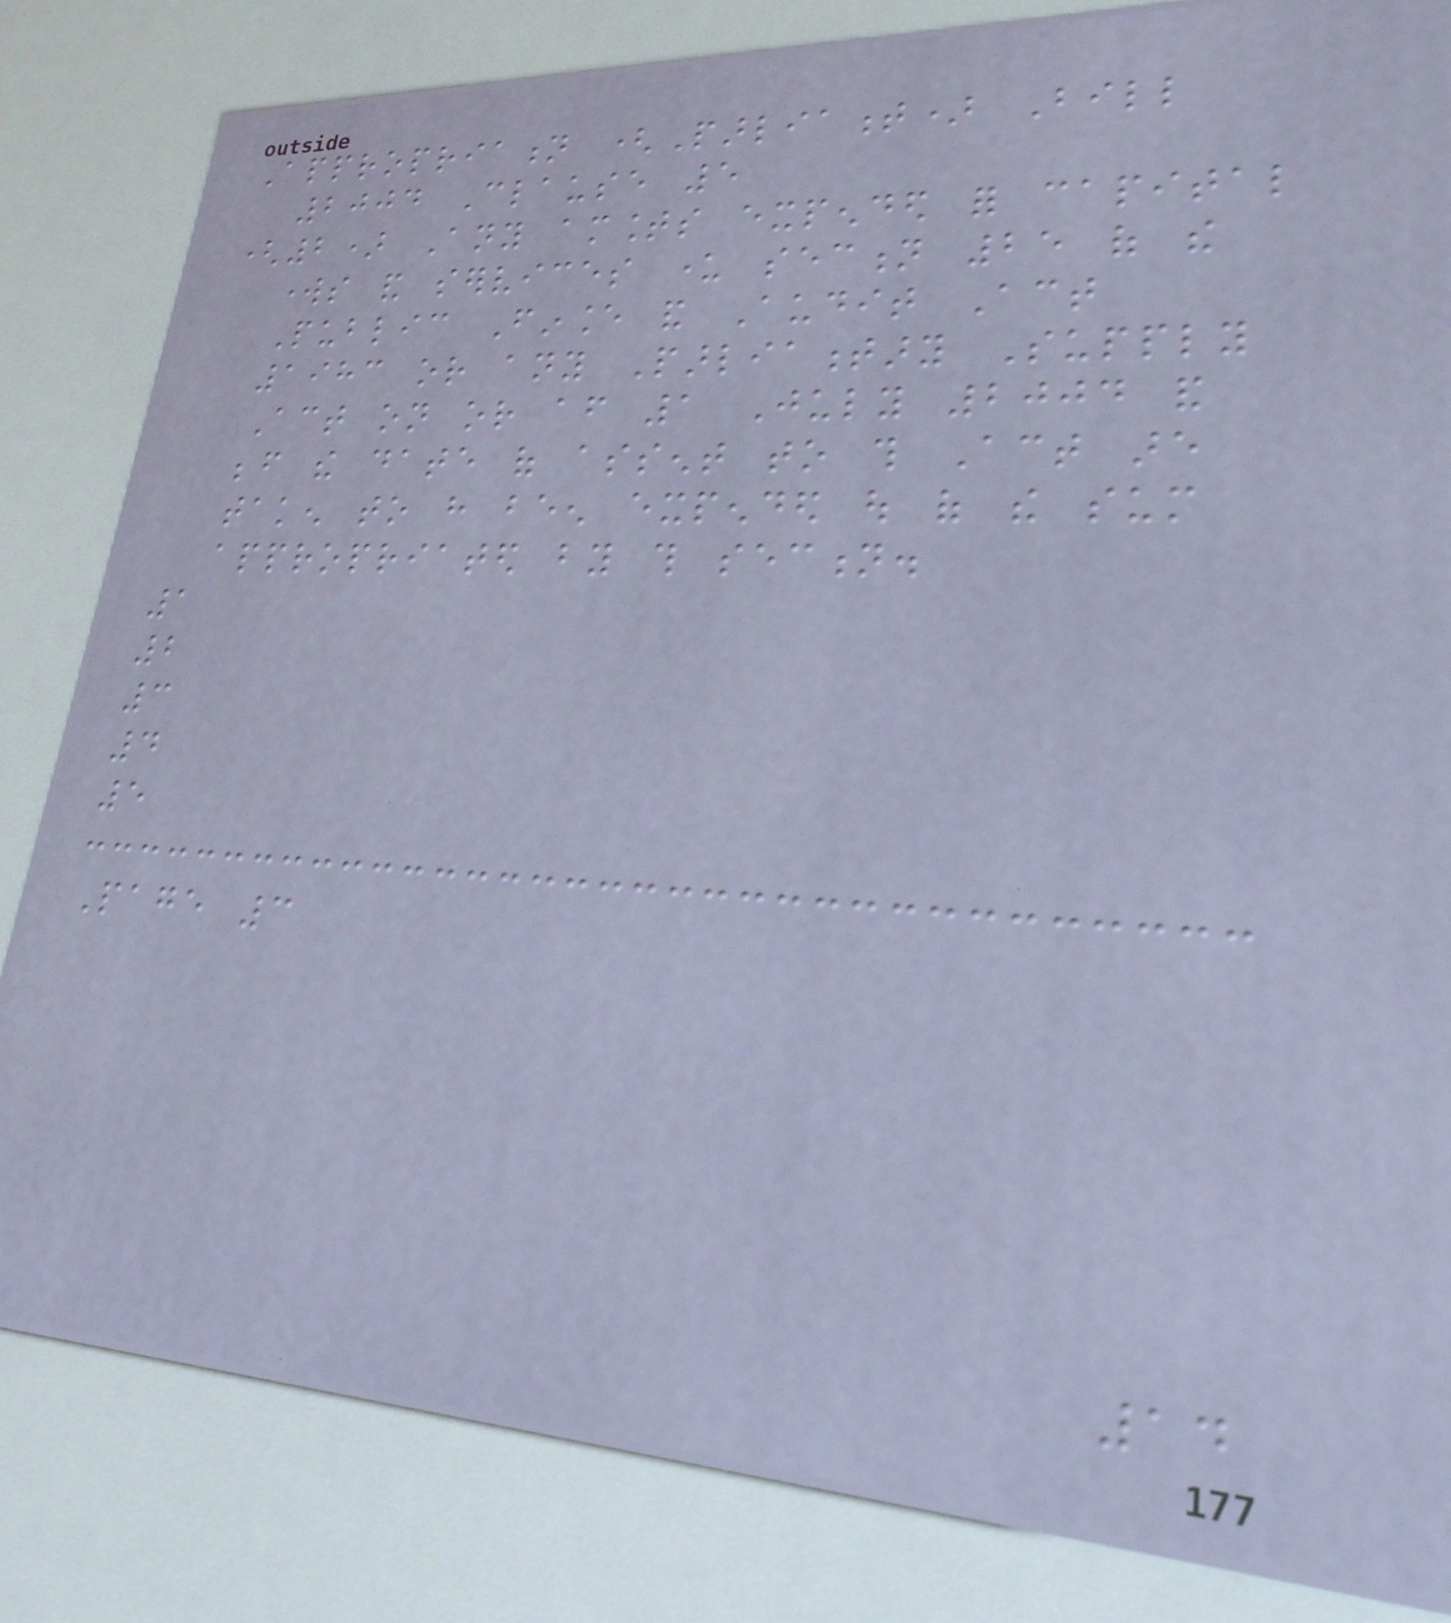Appropriation (Parliament) Bill
2004 Clause 5
(2) Any amounts expended for capital
works and services under section 25 of the
Public Finance and Audit Act
1983 or any Parliamentary Supply
Act on or after 1 July 2004 and
before the date of assent to this Act are
taken to have been expended out of the sum
appropriated by this section.
1
2
3
4
5
Page 3
14
